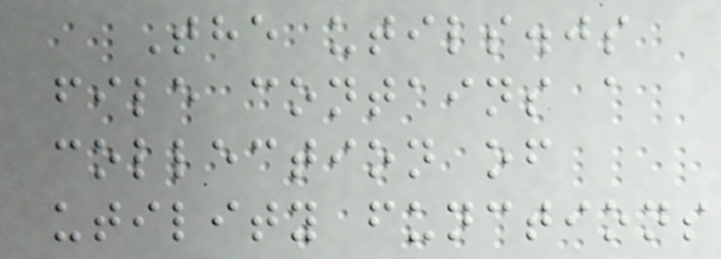The utils.js
file contains a
collection of
utility functions
